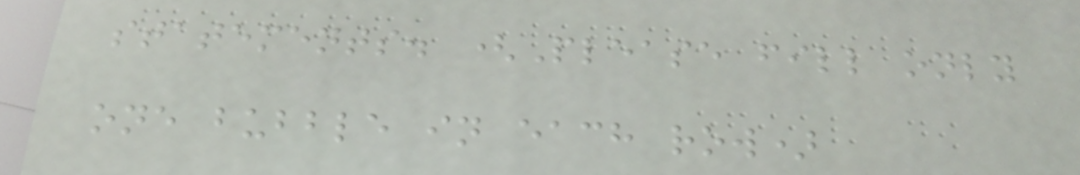statements. (Please fill only
one bubble in each row)
